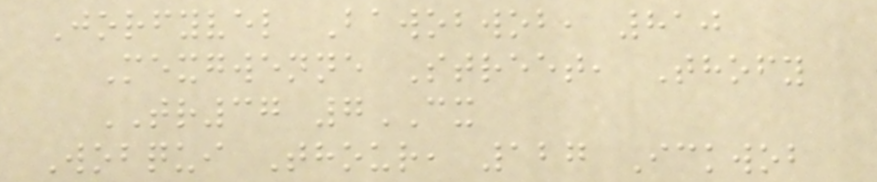Jorfyvel Bawobwob, 810
Mexgwenne Street, Thofy
TR37 7CX
Wobqui Thour, 127 Ickwob
